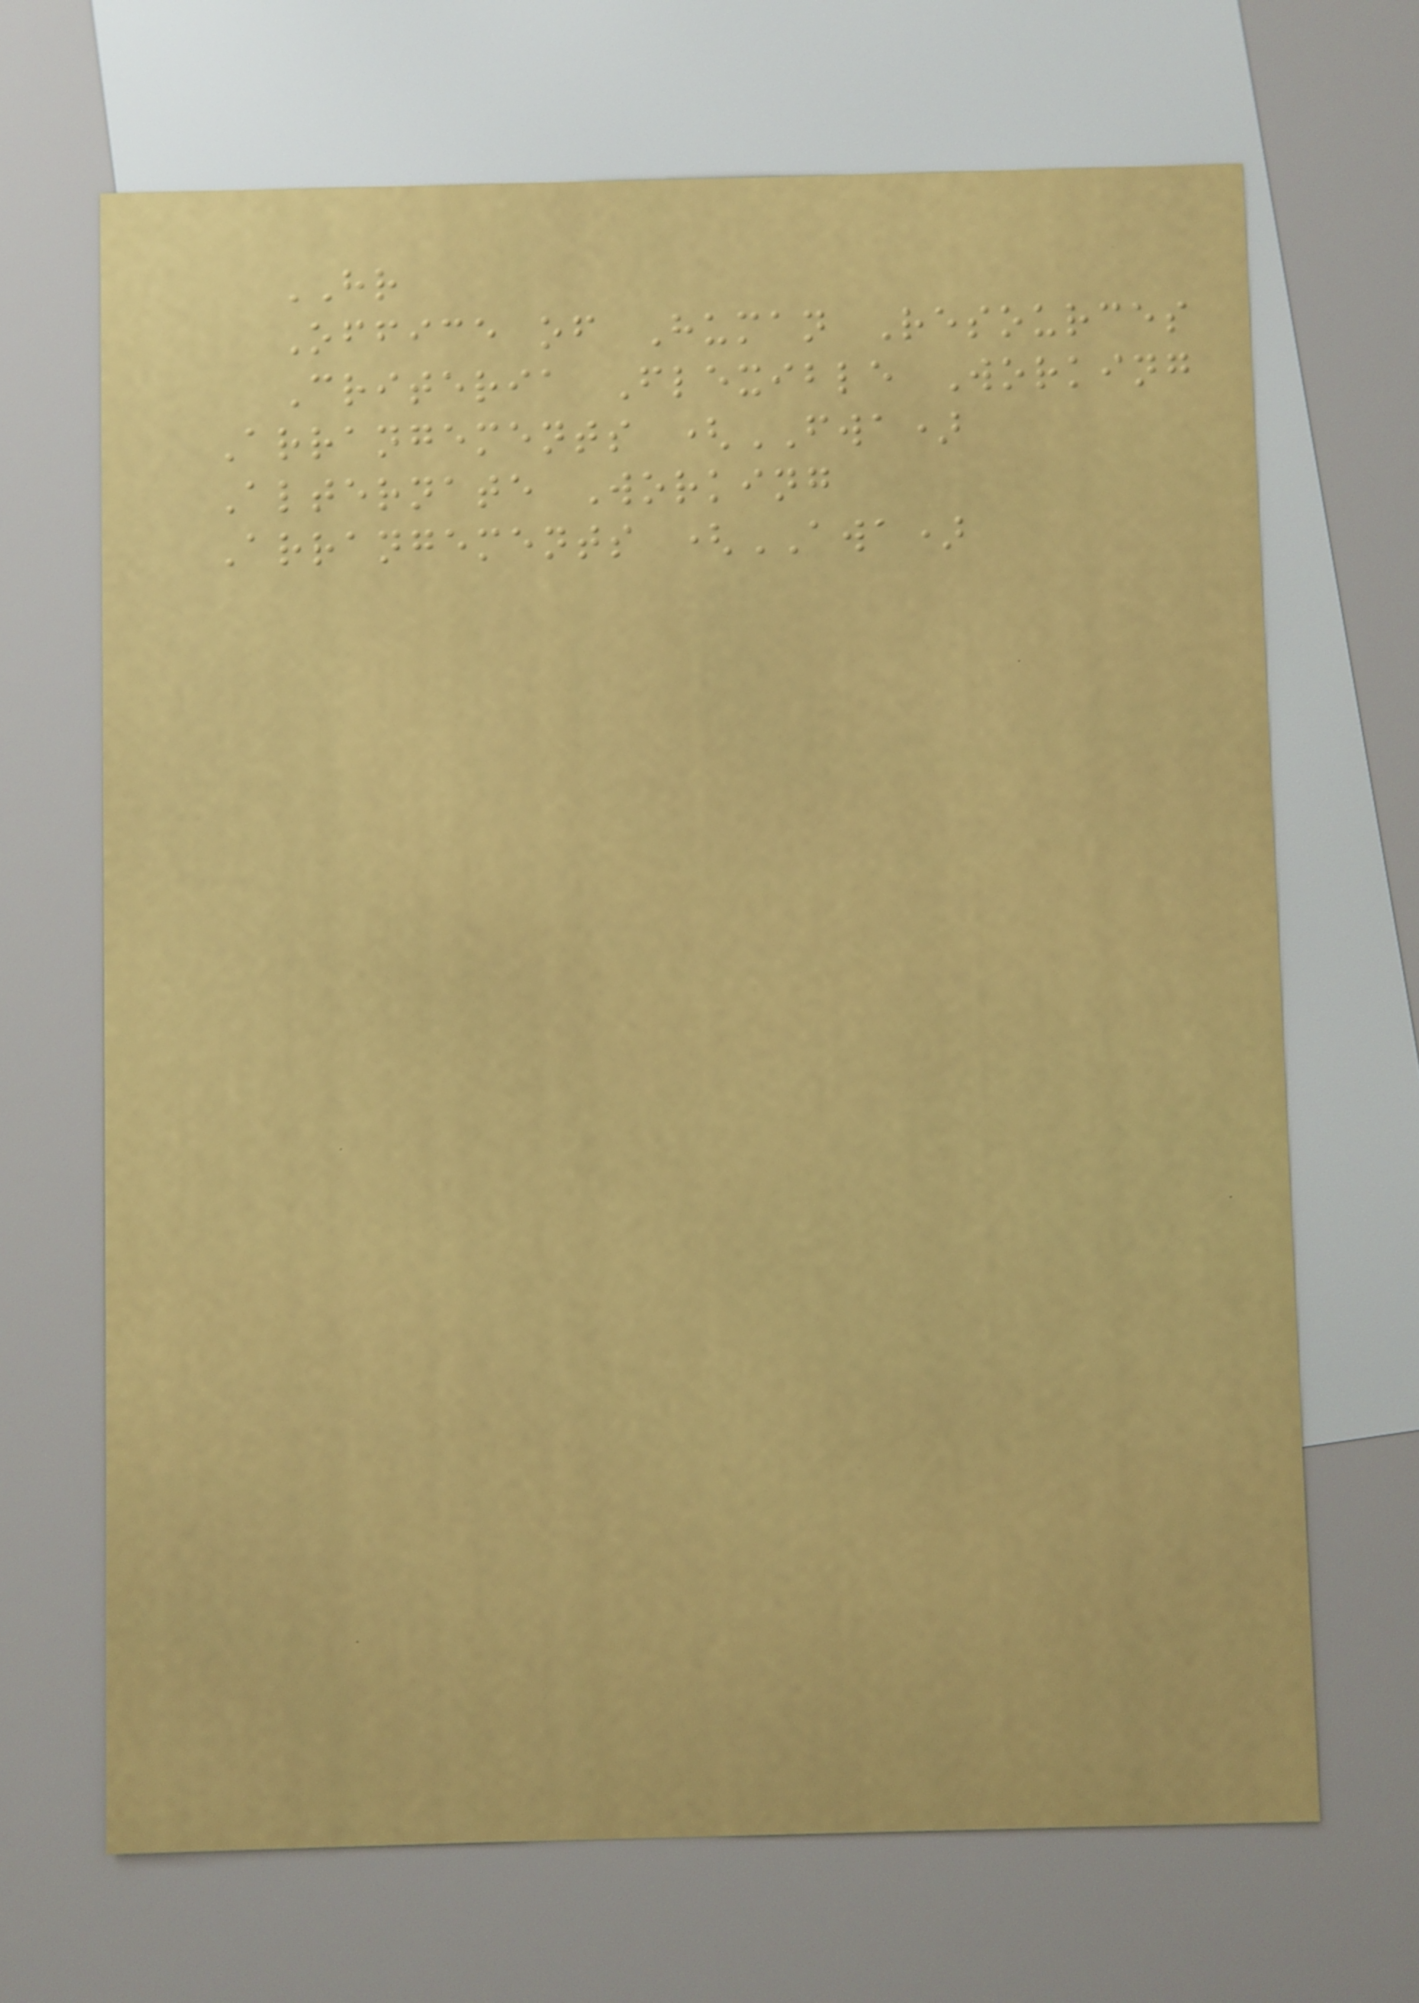HR
Office of Human Resources
Criteria Flexible Working
Arrangements (FWA)
Alternate Working
Arrangements (AWA)
